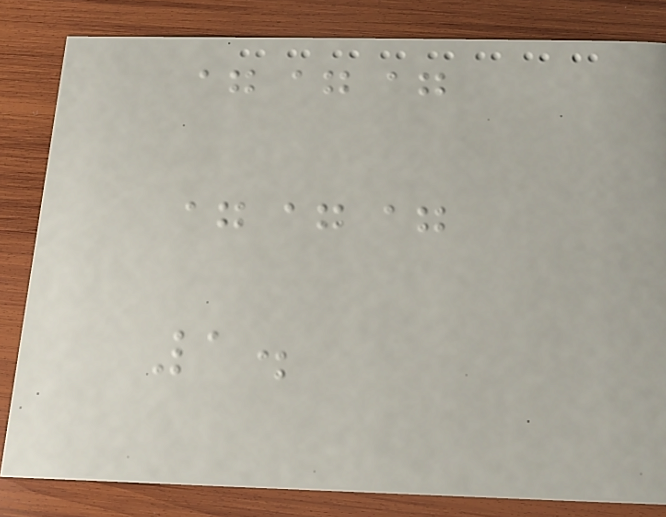===
===
1.
